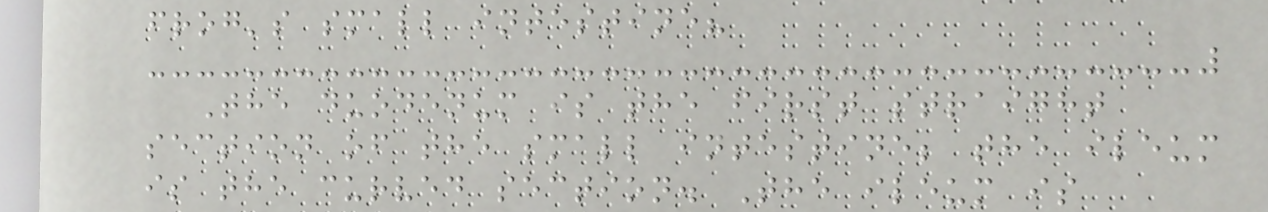frog's small intestine?
The duodenum is the first straight
section of the small intestine; the ileum
is the curved section. The ileum is
